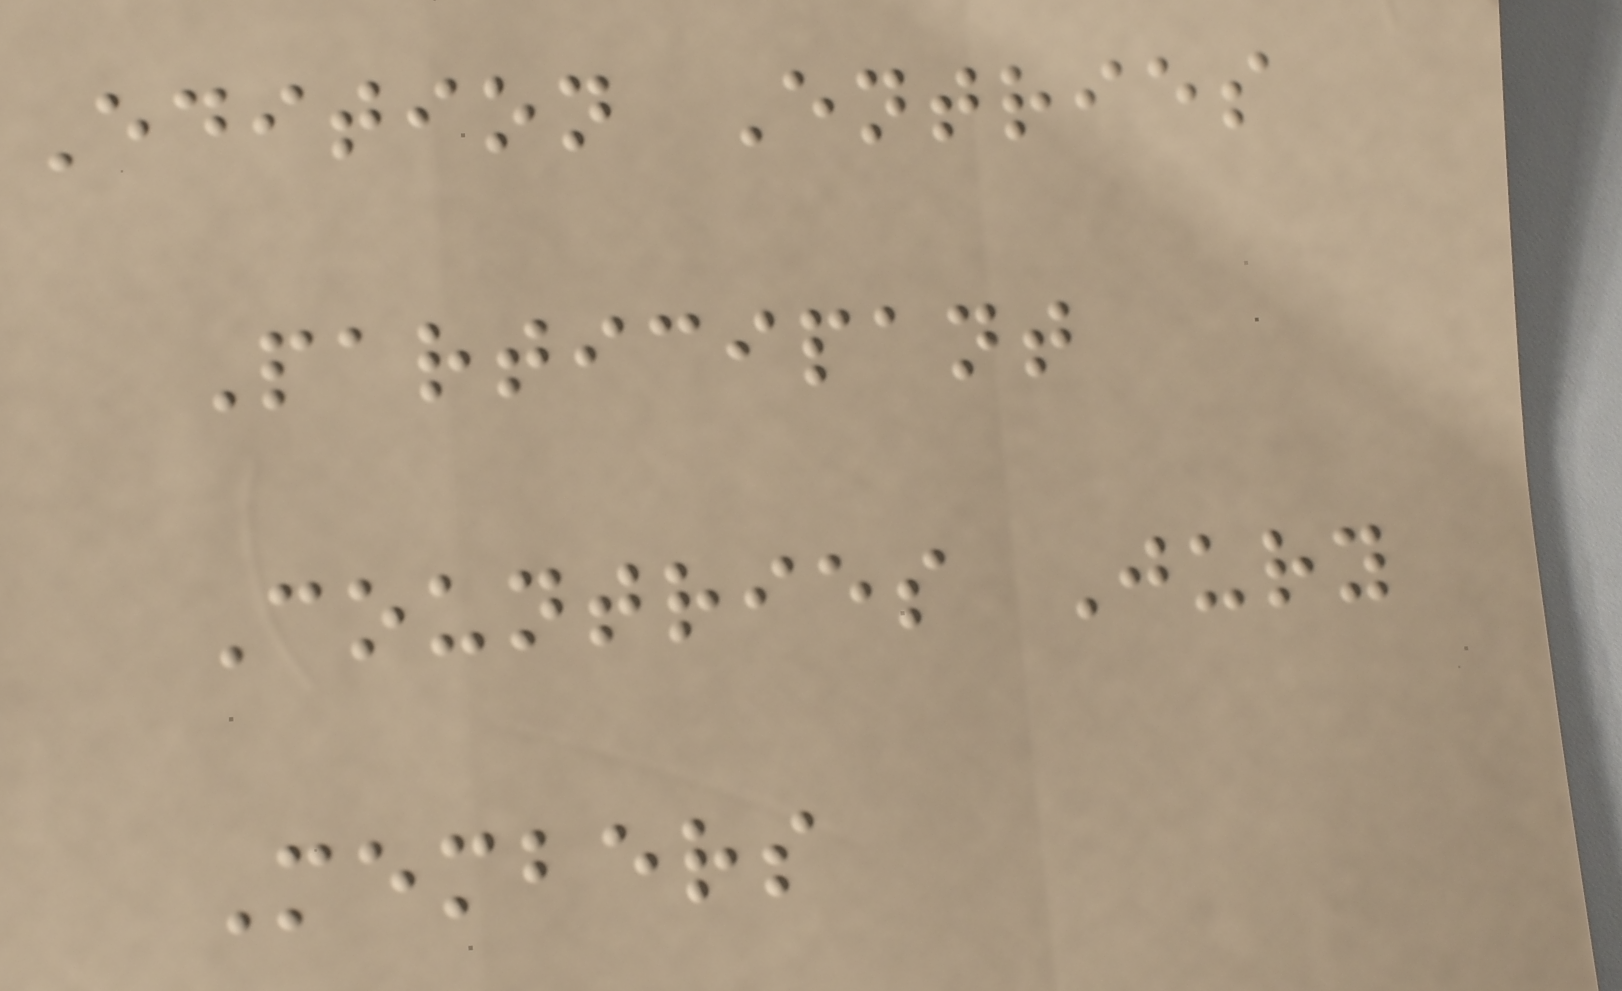Edition Entries
Participant
Countries Jury
Members
